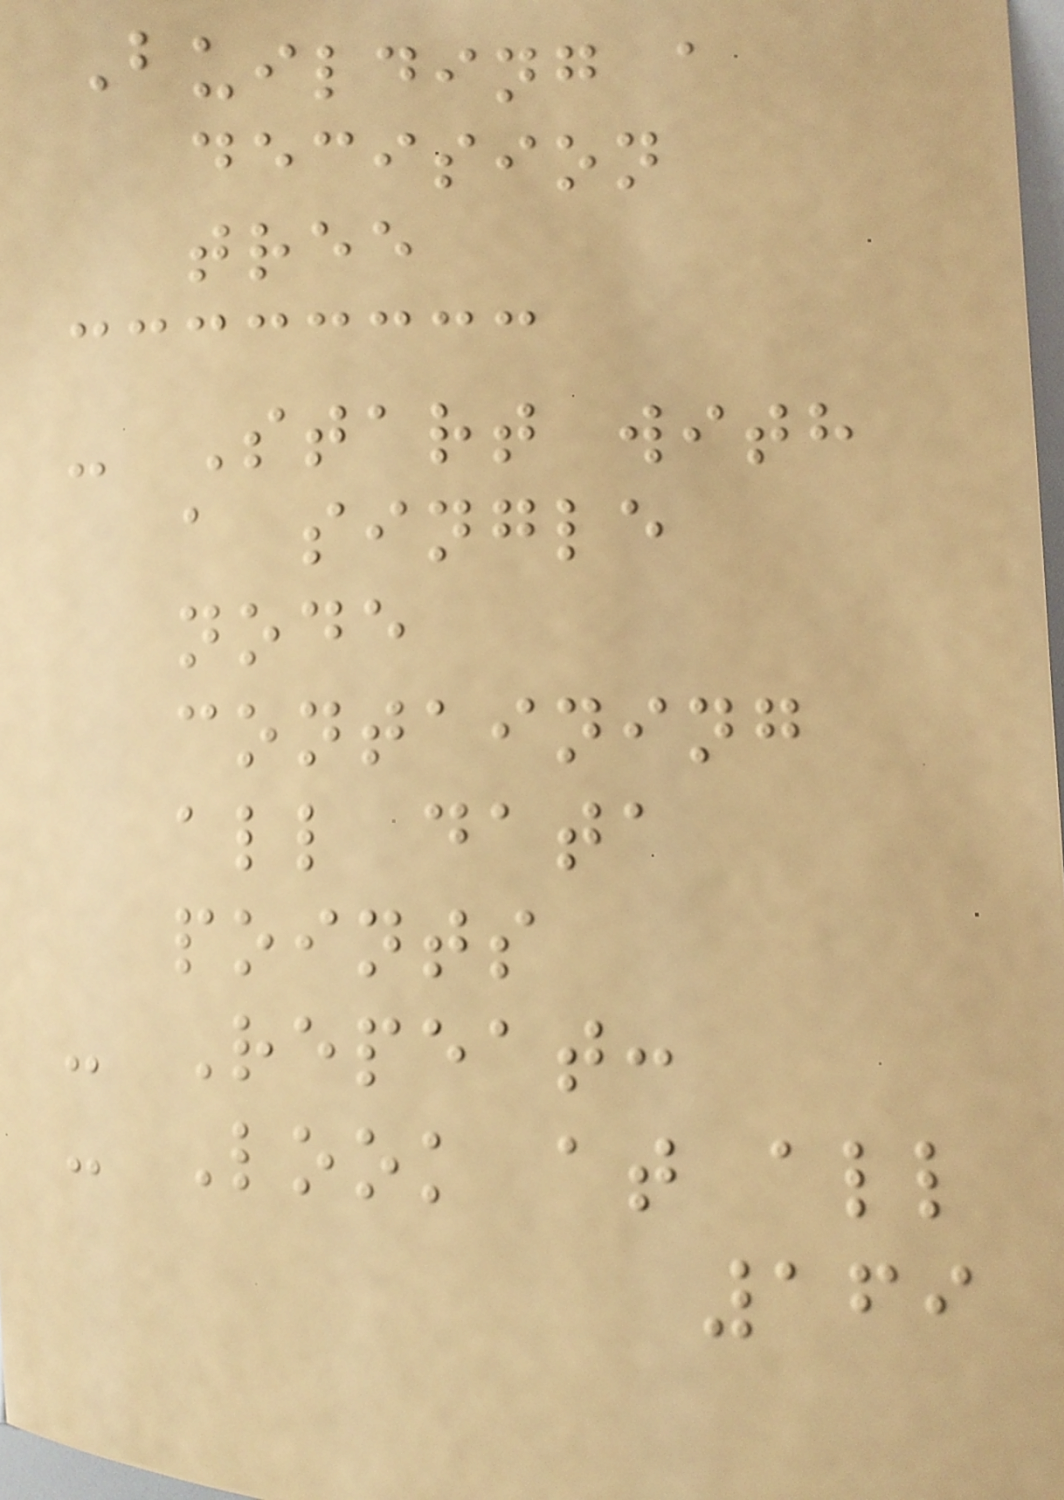Building a
decision
tree
- Start with
a single
node
containing
all data
points
- Repeat:
- Look at all
169
